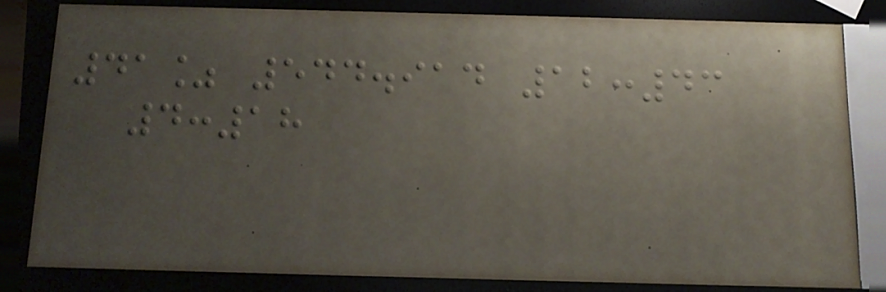41% 544.914 12:43
4:18
